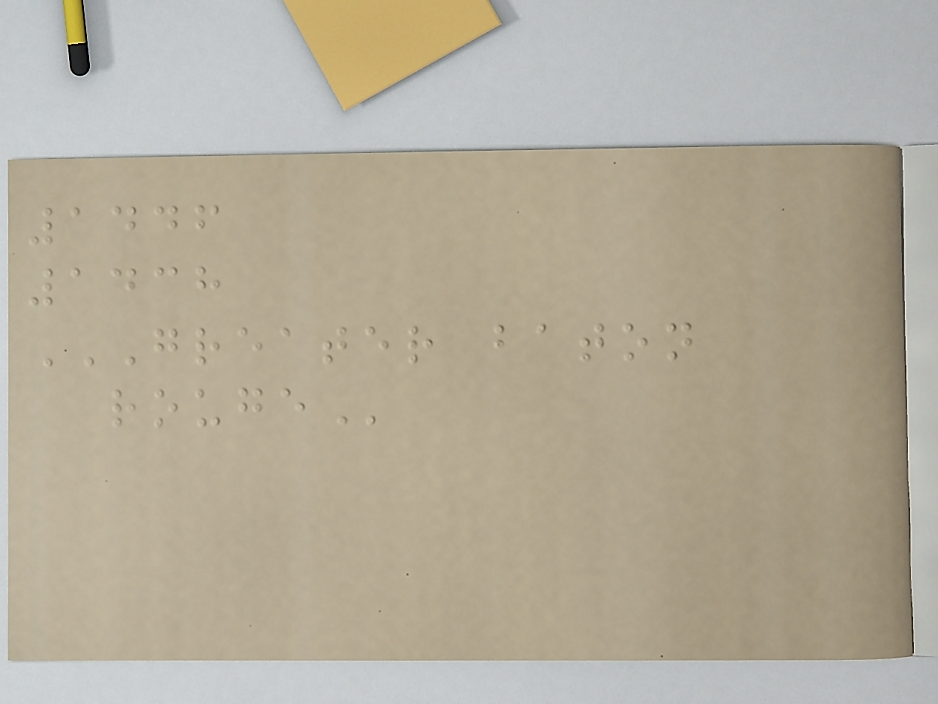1446
1438
GREATER BATON
ROUGE
